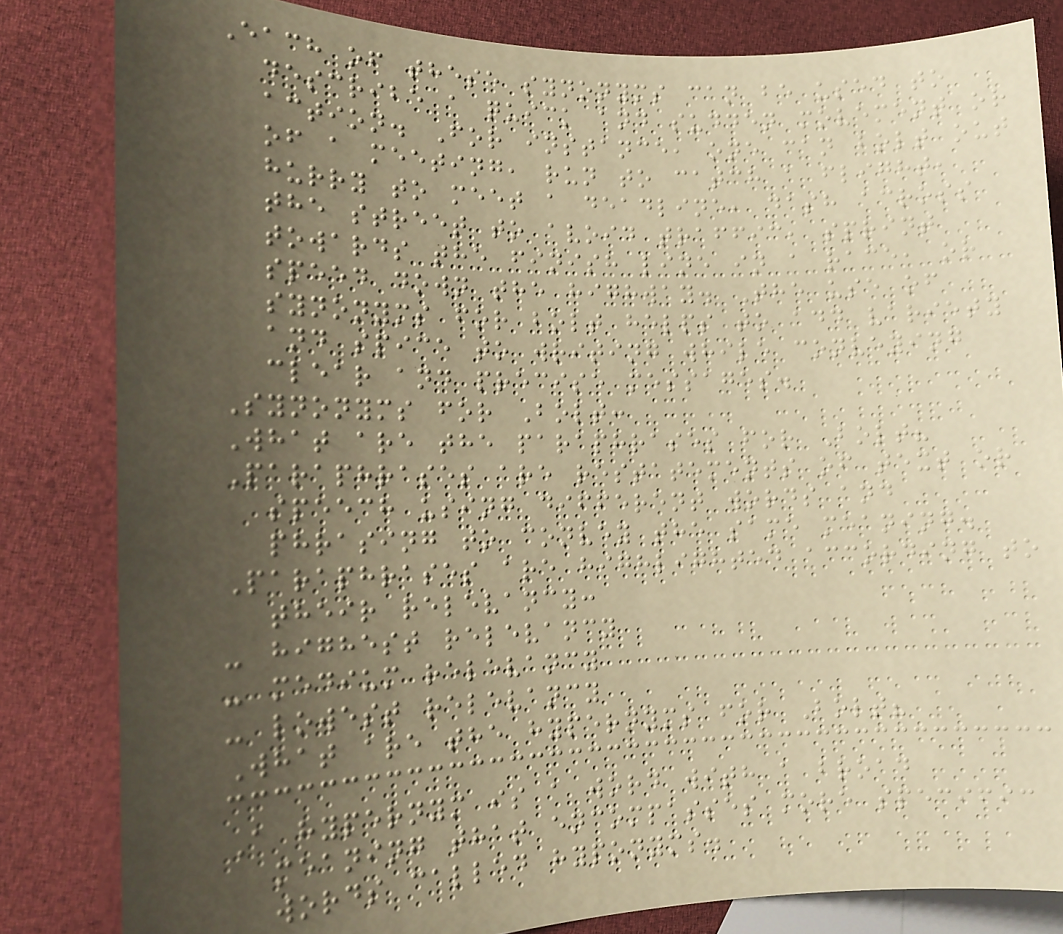Each of these synonyms can be used to
describe a quick and sudden movement or
action. For instance, one can bolt out
of a meeting, run to catch a flight,
hurry to meet a deadline, dash across
the street to avoid traffic, sprint
towards the finish line in a race, or
speed down the highway. The use of
synonyms for bolt helps to add variety
and spice to writing while conveying
clear and precise messages.
Synonyms for Bolt:
What are the paraphrases for Bolt?
Paraphrases are restatements of text or
speech using different words and
phrasing to convey the same meaning.
Paraphrases are highlighted according to
their relevancy:
- highest relevancy
- medium relevancy
- lowest relevancy
What are the hypernyms for Bolt?
A hypernym is a word with a broad
meaning that encompasses more specific
words called hyponyms.
